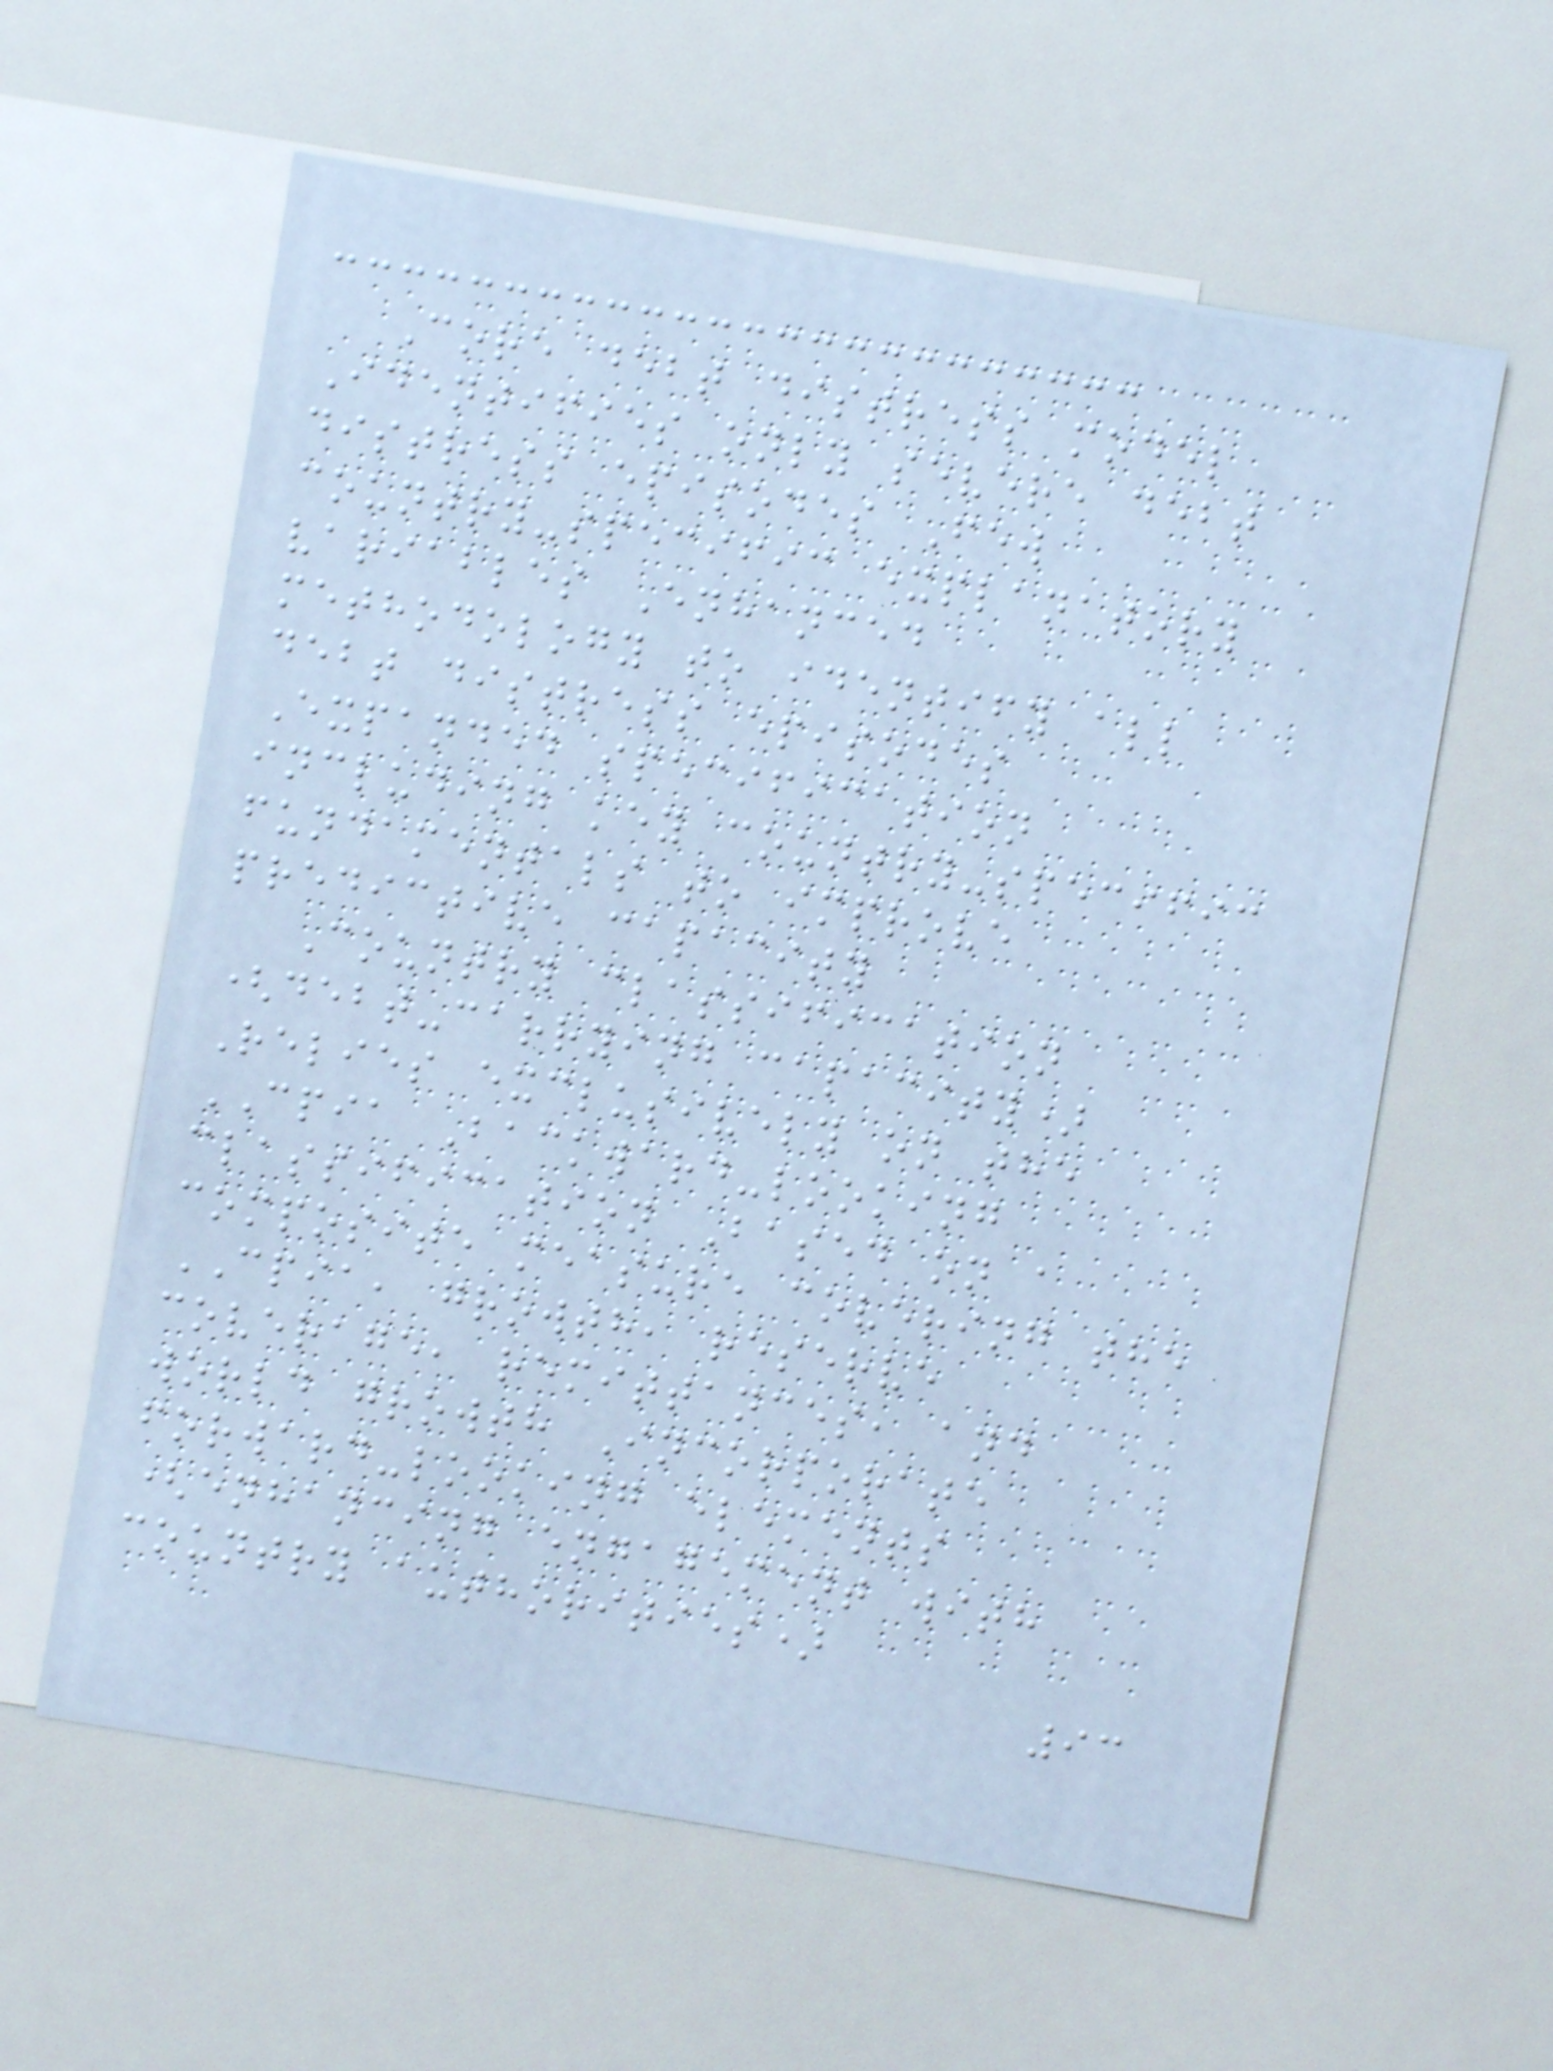Core debt distress model
Identifies only severe debt
distress episodes Few
country-specific explanatory
variables Enhanced
methodology to identify all
debt distress episodes
Expanded specification
including key country-specific
fundamentals to improve
predictive capacity
Country classification
(debt-carrying capacity)
Relies exclusively on the
CPIA Backward-looking
classification Based on a
composite measure covering the
CPIA, growth, reserve
coverage, remittances, and
world growth Incorporate
forward-looking elements
(enhancing engagement with
country authorities)
93
